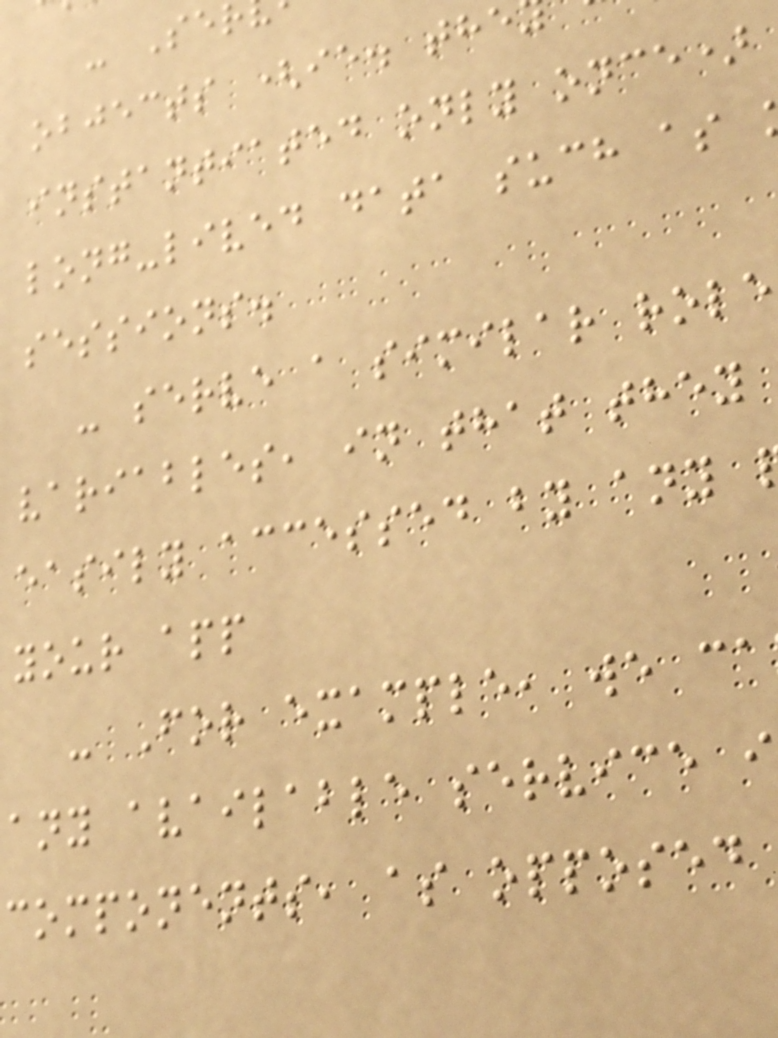objects (ie. the
instantiated only once)
long-lived data such as
sessions.
- serve a similar role
variables, in that they
easily accessed by any
your app
- For example, we ca
any available service i
components, as opposed
